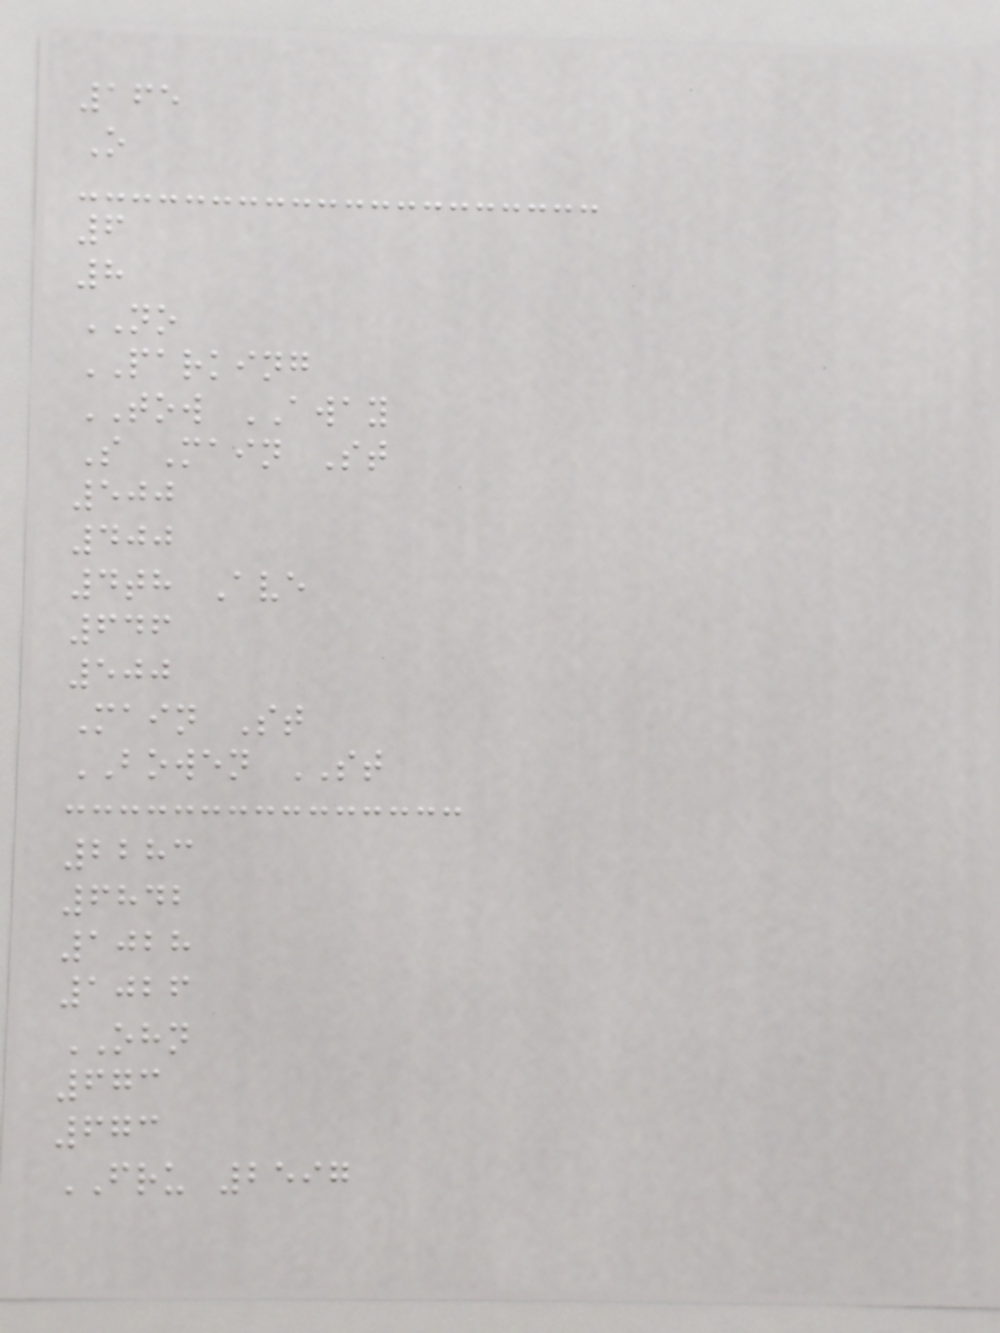165
O
6
8
NO
PARKING
TOW AWAY
S Main St
500
400
4th Ave
646
500
Main St
BOWEN ST
2283
6842
1028
1026
OHN
673
673
FRU 2597
